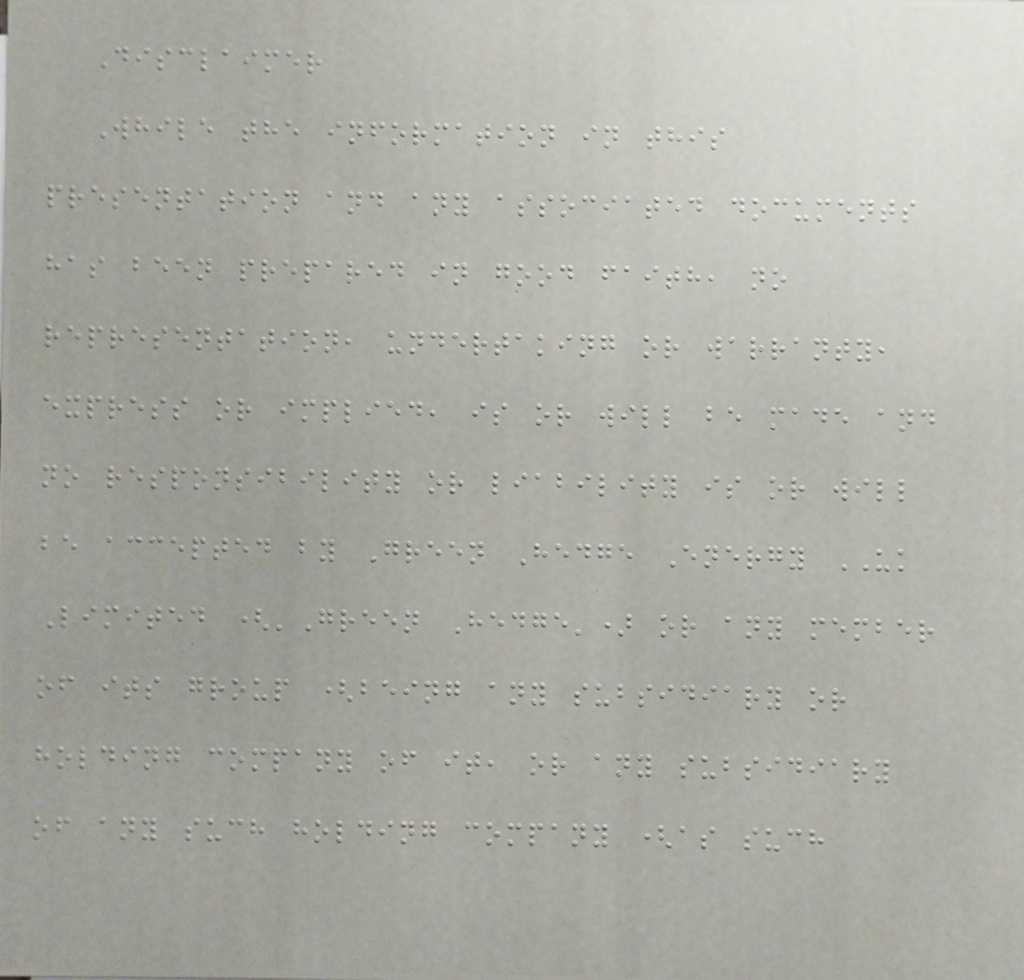Disclaimer
While the information in this
presentation and any associated documents
has been prepared in good faith, no
representation, undertaking or warranty,
express or implied, is or will be made and
no responsibility or liability is or will
be accepted by Green Hedge Energy UK
Limited ('Green Hedge') or any member
of its group (being any subsidiary or
holding company of it, or any subsidiary
of any such holding company (as such
